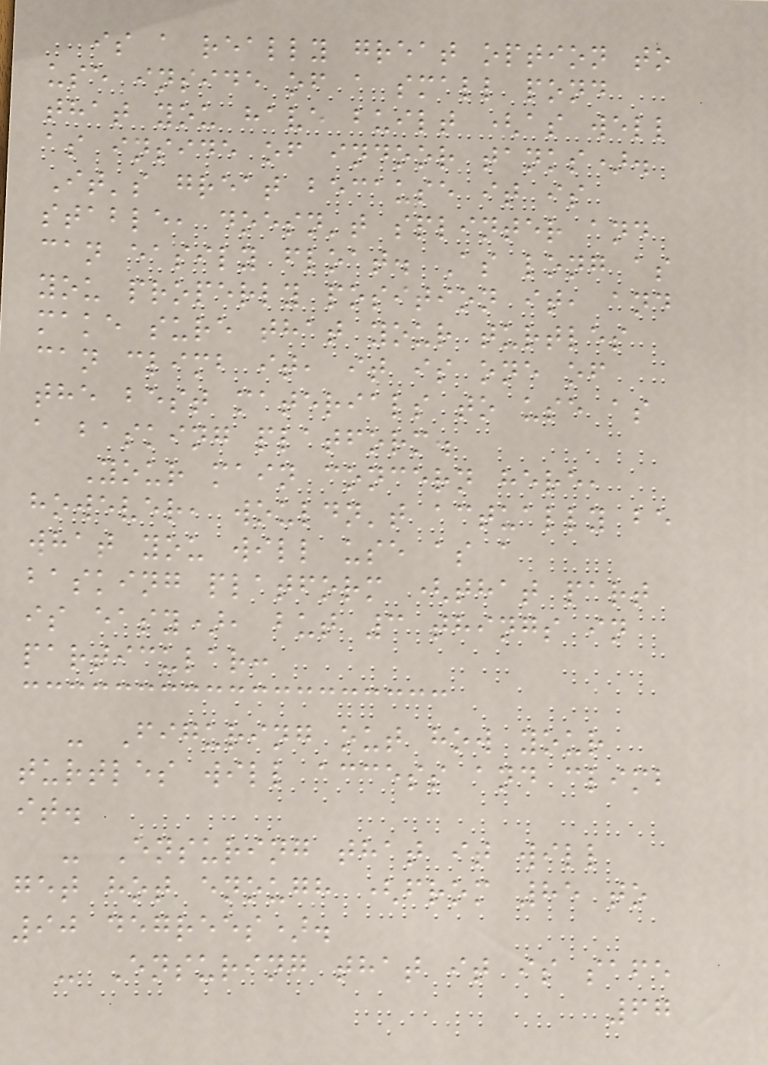is a really great option to
use inside of a small pond
that you have built (as well
as inside of indoor tanks).
It's great because it is
stable, doesn't splinter and
can easily float. As long as
you properly position it, and
make sure that your turtles
can climb it, it is one of
the best materials to use as
a basking platform.
Your main concern here,
however, wouldn't actually be
what you will use as a
basking platform (that part
is easy), but 3 things in
particular:
- Figuring out how your
turtles will access and climb
it.
- Ensuring that it will
get hot enough (from 85 to
90 degrees).
- Ensuring that it is safe
67
